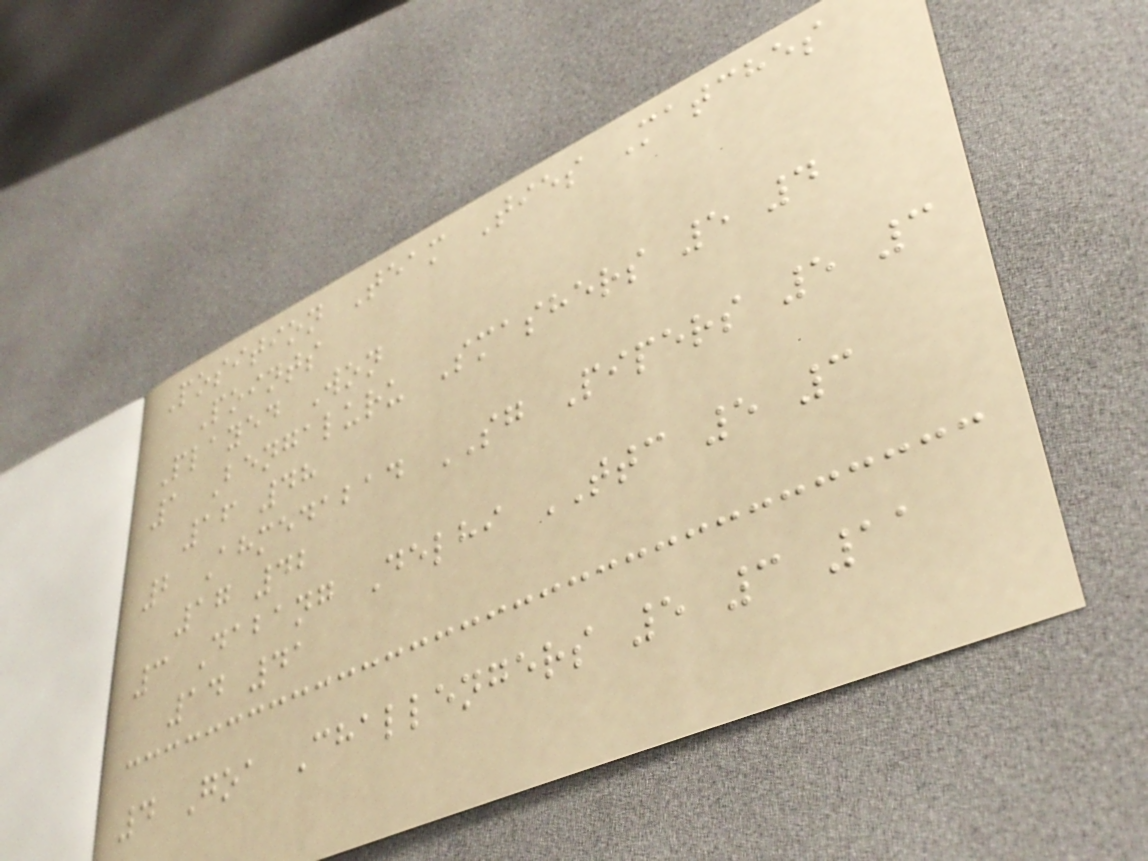Position Team Ties Matches
Points
Played Won
1 Bengaluru Smashers 5 4
16 48
2 Ahmedabad SG Pipers 5 3
17 42
3 Dabang Delhi TTC 5 3
14 41
4 Goa Challengers 5 3 11
